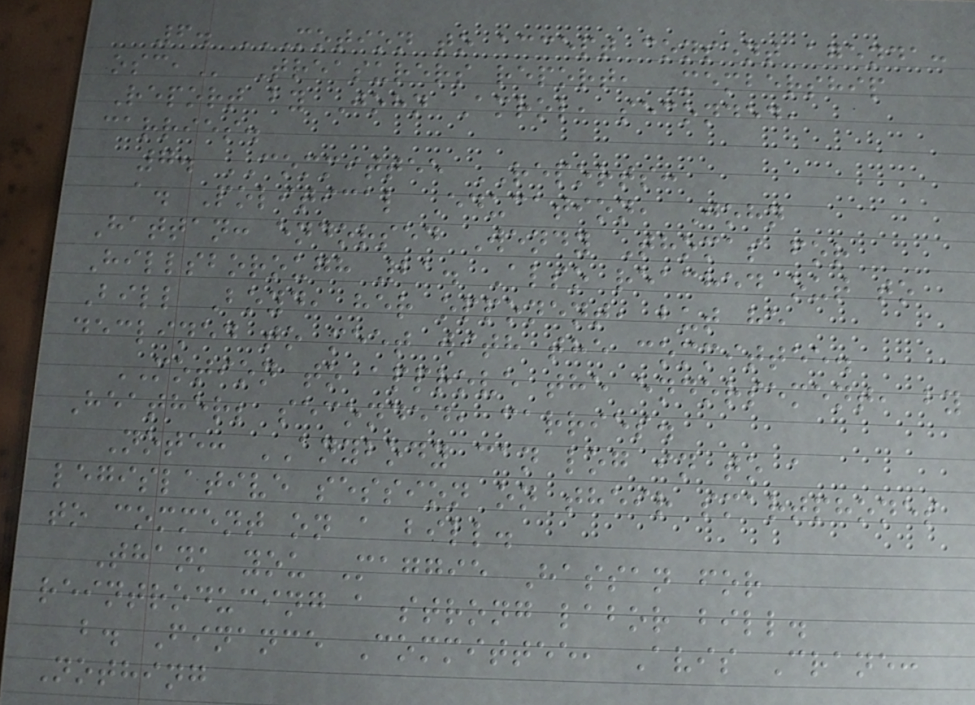6. MOTION TO ACCEPT CONSENT AGENDA:
OSC, Treasurers report, Membership
Report by John Amrol, seconded,
carries.
7. COMMITTEE REPORTS:
a. Political Education, John
Hattan: endorsed Wendy Thomas for
Hillsborough 21. Also reached out to
Bill Boyd, her opponent, but he
declined to meet with the committee.
MOTION to approve the endorsement, by
Heather; seconded, carries.
Note: ANYBODY can log in to a
legislative session on their smartphones
to comment on a bill.
Thank you Maggie Hassan for
reintroducing a strong labor bill.
b. Finance Committee, Avis Crane:
Nothing
